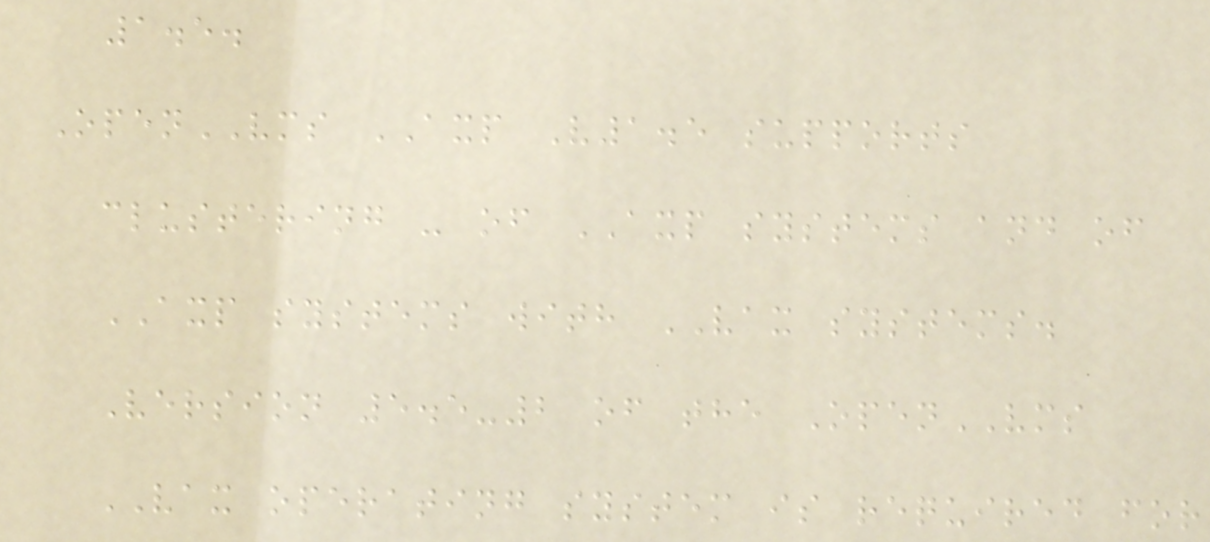1.5.
OpenVMS AXP V1.5 supports
clustering - of AXP systems and of
AXP systems with VAX systems.
Version 5.5-2 of the OpenVMS
VAX operating system is required for
